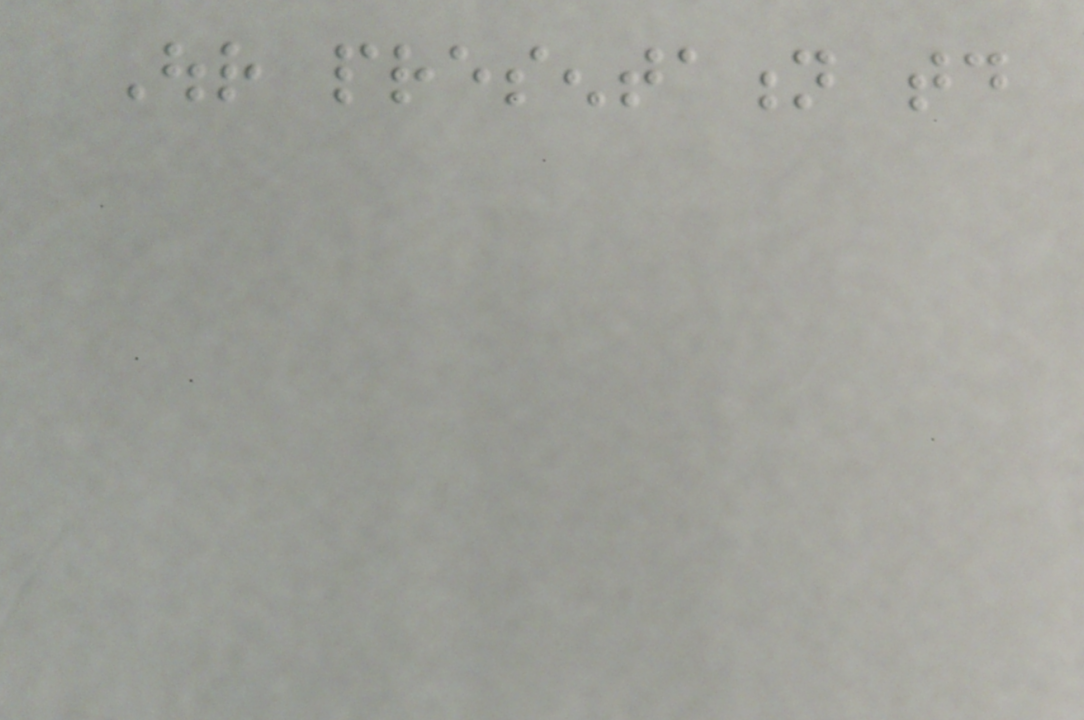Our presentation today
